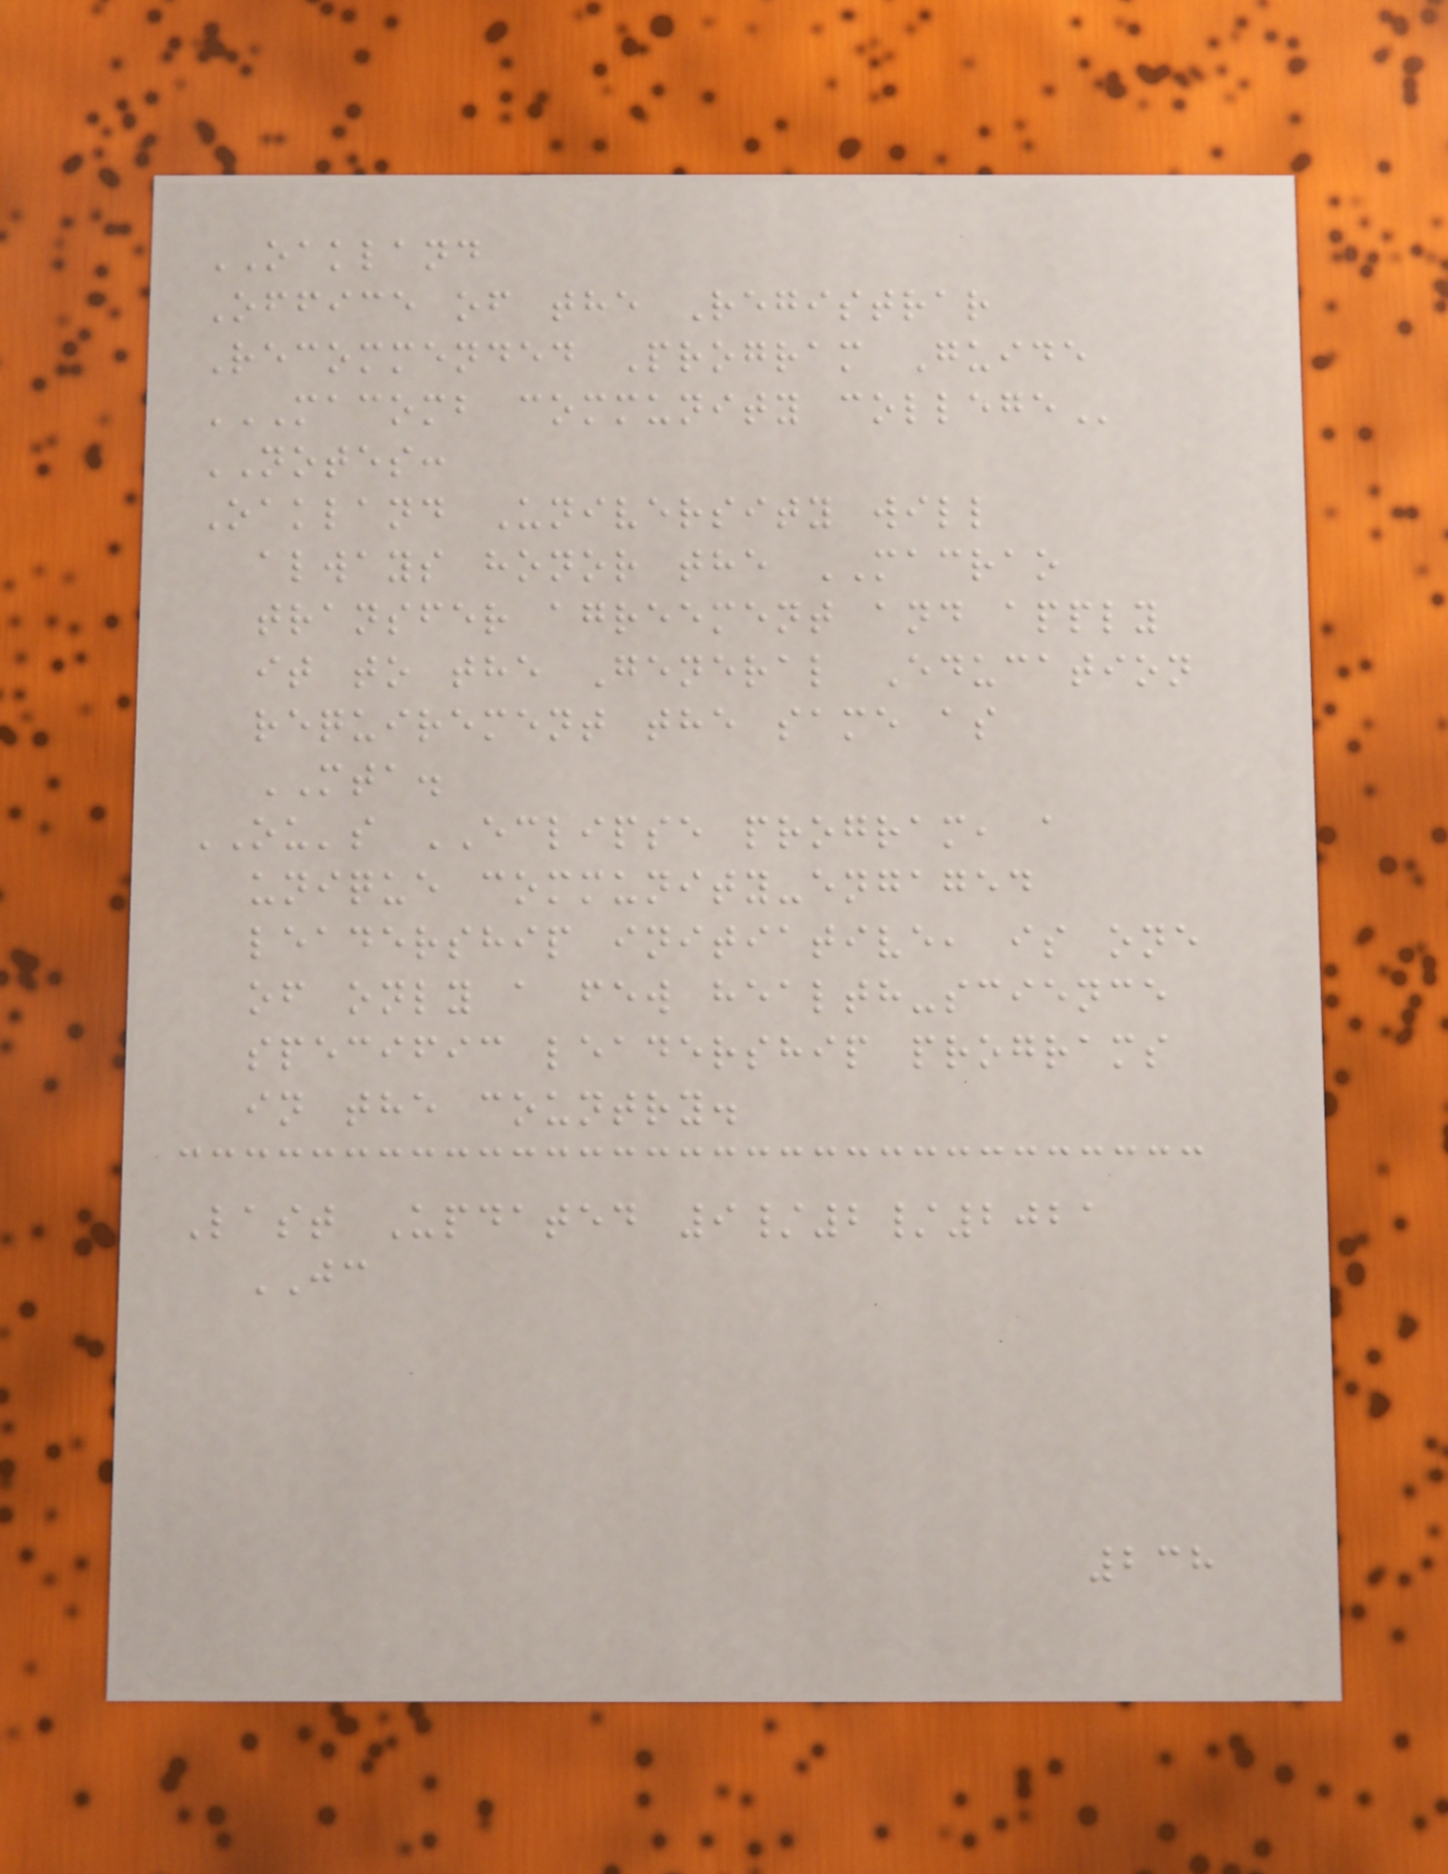OAKLAND
Office of the Registrar
Recommended Program Guide
MACOMB COMMUNITY COLLEGE
NOTES:
Oakland University will
always honor the MACRAO
transfer agreement and apply
it to the General Education
requirement the same as
MTA.
OU's ECLIPSE program, a
unique community-engaged
leadership initiative, is one
of only a few health-science
specific leadership programs
in the country.
Last Updated 9/2/2021
JC
238
